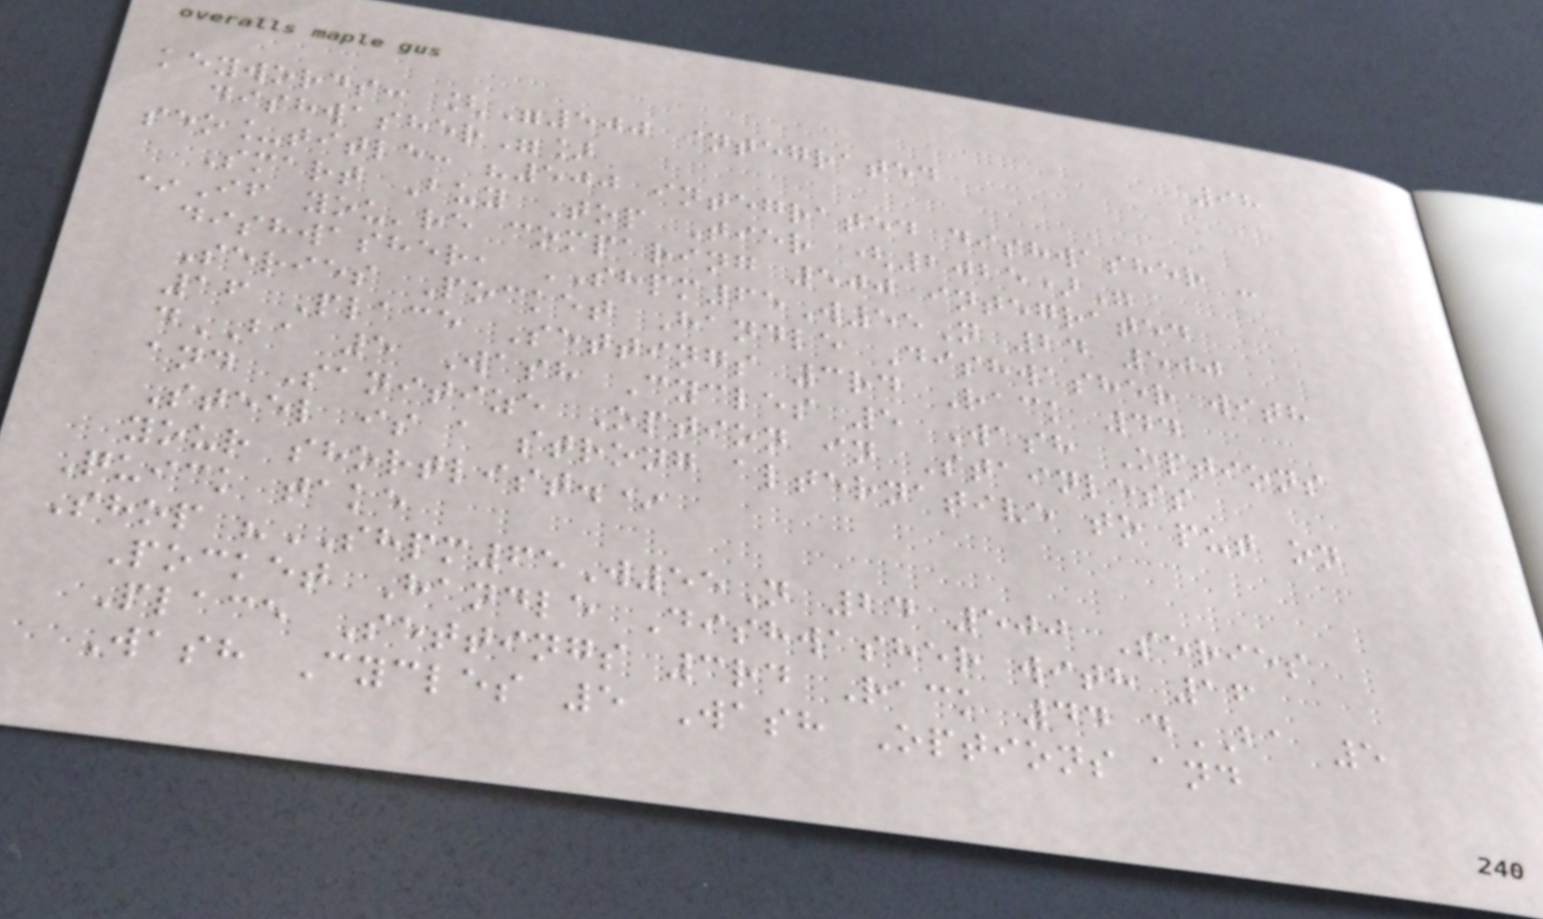98
keywords: ["500 integrated
dishwasher"]
seo_title: "500 integrated dishwasher -
Smart Buy Top Tier (2025)"
*If you're comparing 500 integrated
dishwasher, SHPM65W55N 24 500
Series Pocket Handle Dishwasher with
16 Place Settings 3rd Rack 44
dBA 5 Wash Cycles 5 Wash Options
and Sanitize Option in Stainless
Steel is a strong alternative to put on
your shortlist.*
Quick take
Shop "SHPM65W55N 24 500 Series
Pocket Handle Dishwasher with 16
Place Settings 3rd Rack 44 dBA 5
Wash Cycles 5 Wash Options and
